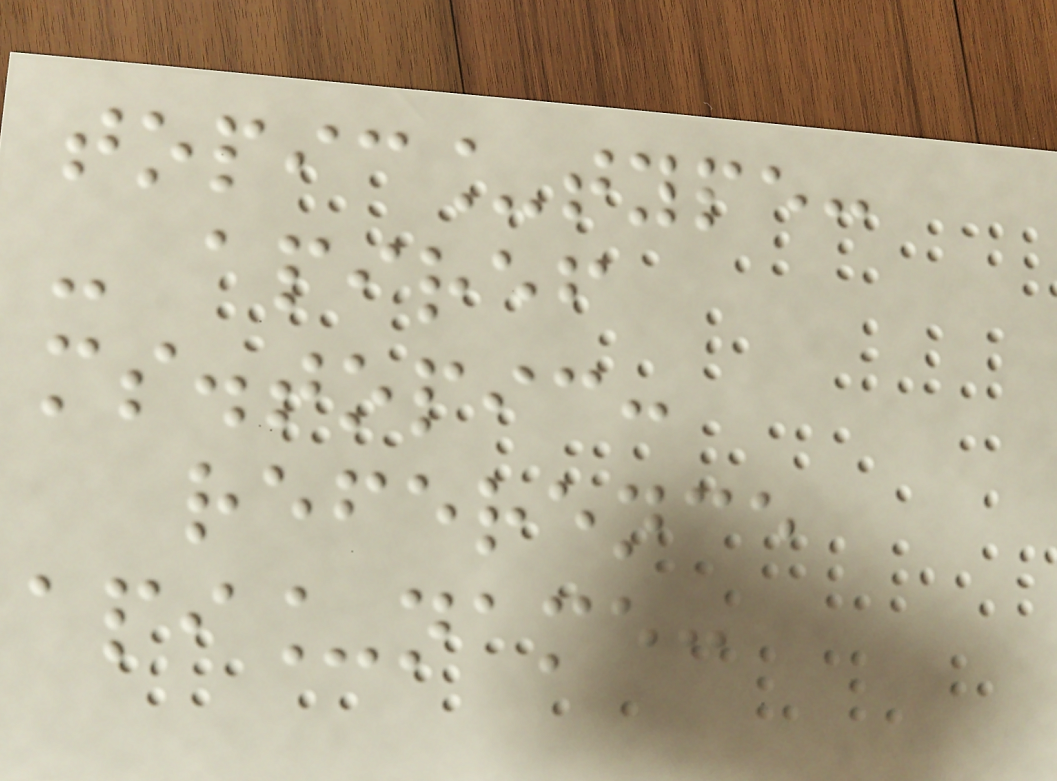topic_type:
- apiref
ms.topic:
reference
api_name:
